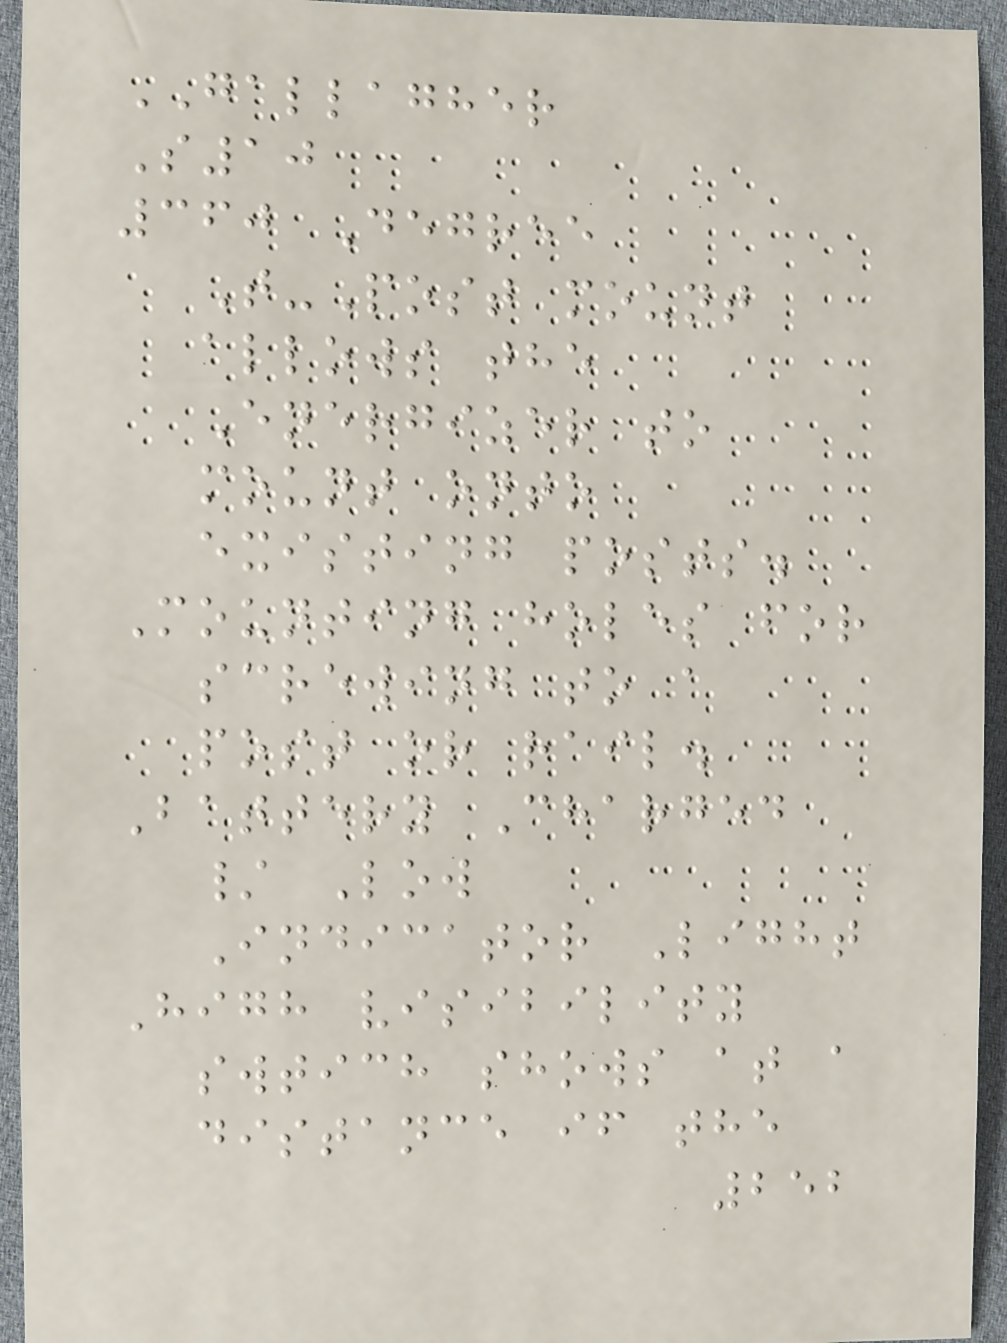GALLAGHER
S10
360 Degree
T-Post mount
allows the
Energizer to
mount onto
existing posts.
Mounting holes for
screwing to a
post or rail.
Battery Charged
/ Low
Indicator Light
High visibility
swtich shows at a
distance if the
252
